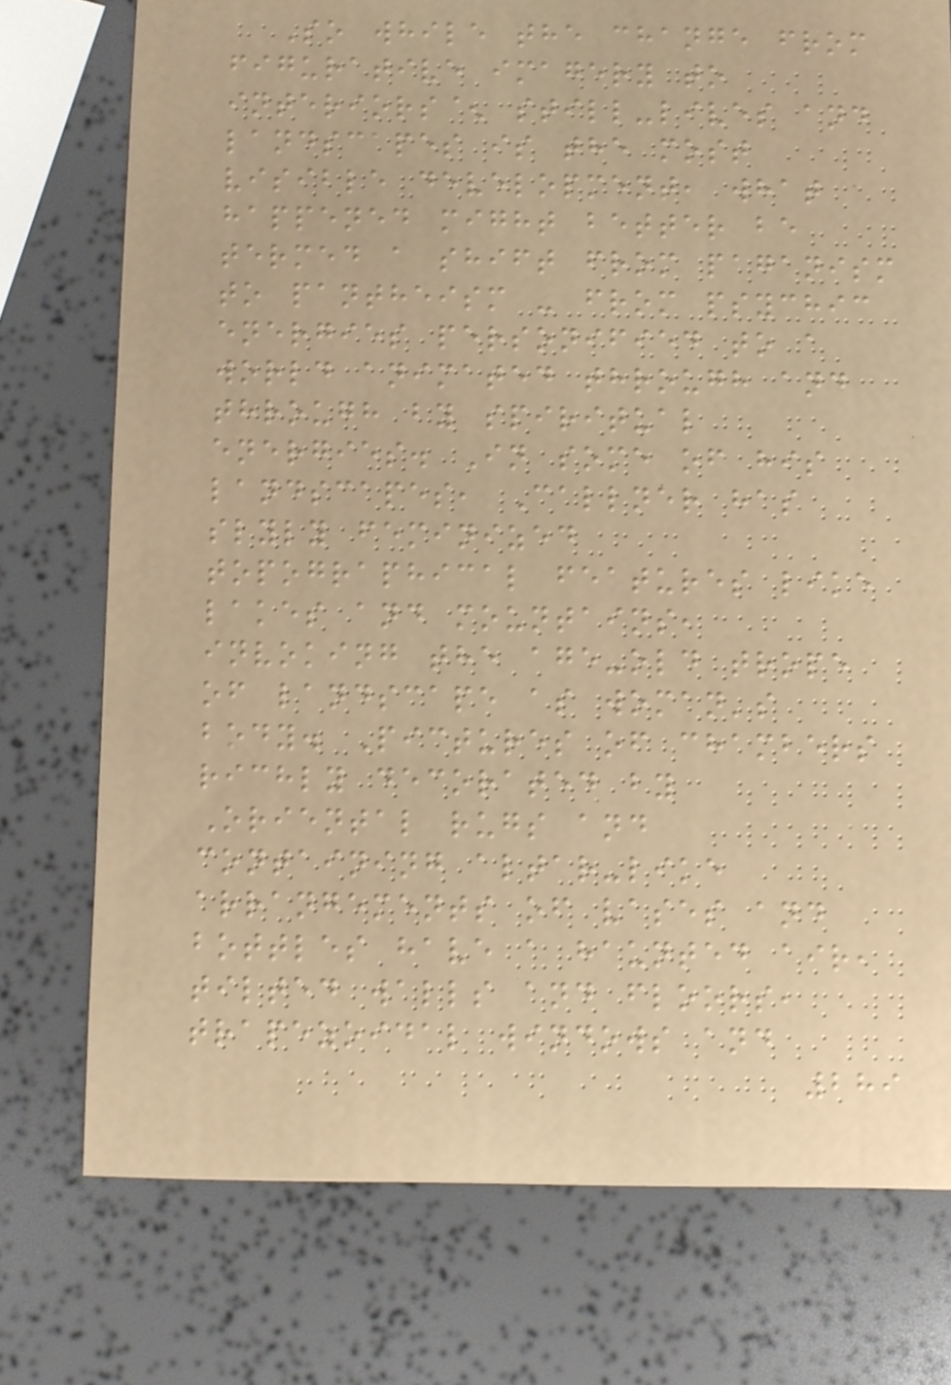So while the change from
figurative imagery to
interiors^ still-lives and
landscapes is the most
visible development, what
happened might better be
termed a shift from paganism
to pantheism - from psychic
energies personified to a
world animated through and
through by spiritual
energies. In some of his
landscapes, Callner has
slyly feminized
topographical features like
lakes and mountains,
invoking the age-old trope
of landscape as woman's
body. Pictures of chambers
richly decorated by
Oriental rugs and
containing altar-like
arrangements of vases and
bottles have a haunted air,
tilted walls and floors,
trapezoidal windows and
289
